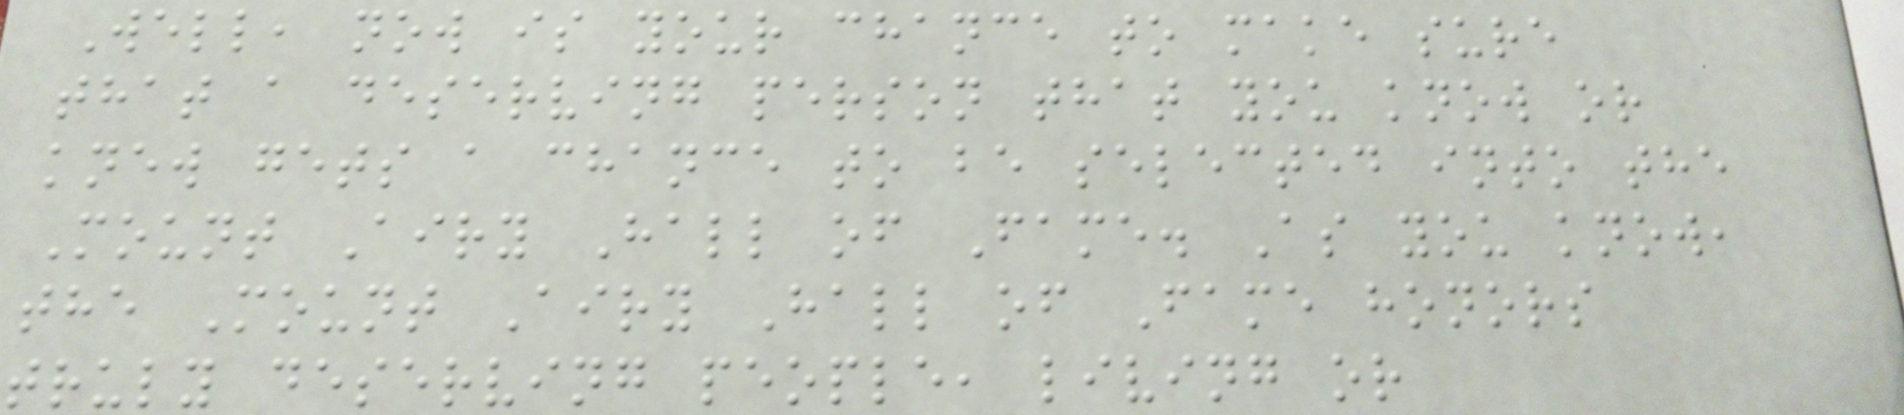Well, now is your chance to make sure
that a deserving person that you know or
knew gets a chance to be selected into the
Mount Airy Hall of Fame. As you know,
the Mount Airy Hall of Fame honors
truly deserving people, living or
